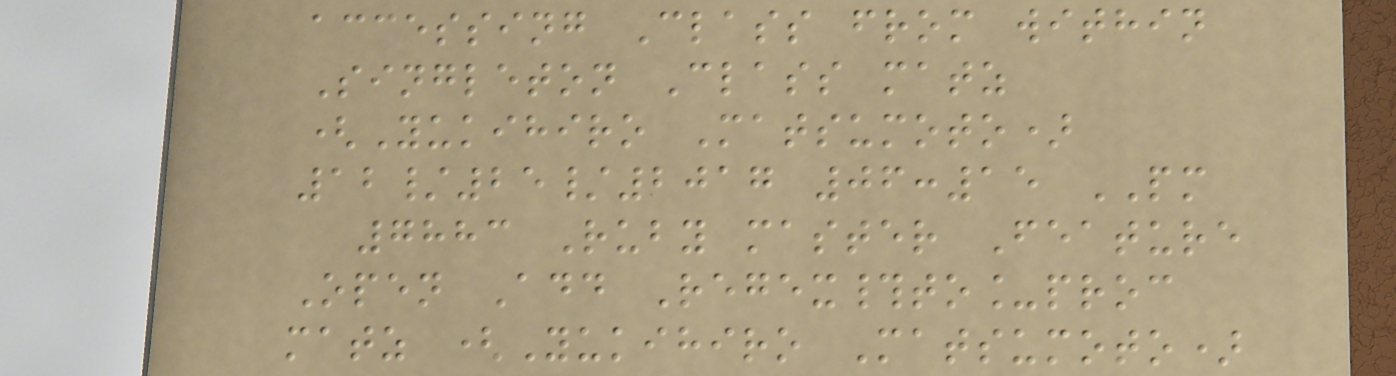accessing Class from within
Singleton Class matz
(Yukihiro Matsumoto)
12/25/2017 06:15 PM
7883 Ruby master Feature
Open Add Regex#to_proc
matz (Yukihiro Matsumoto)
